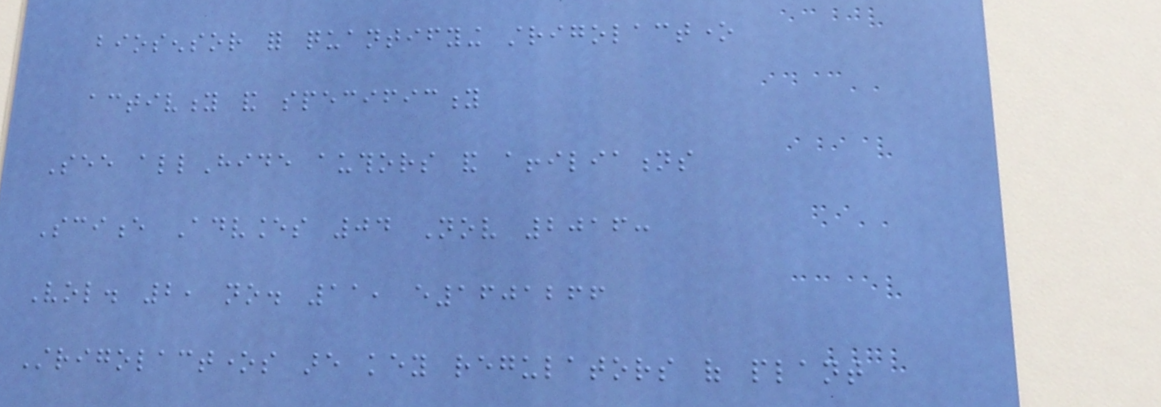biosensor for quantifying strigolactone
activity and specificity
See allHide authors and affiliations
Science Advances 04 Nov 2016:
Vol. 2, no. 11, e1601266
Strigolactones are key regulators of plant
